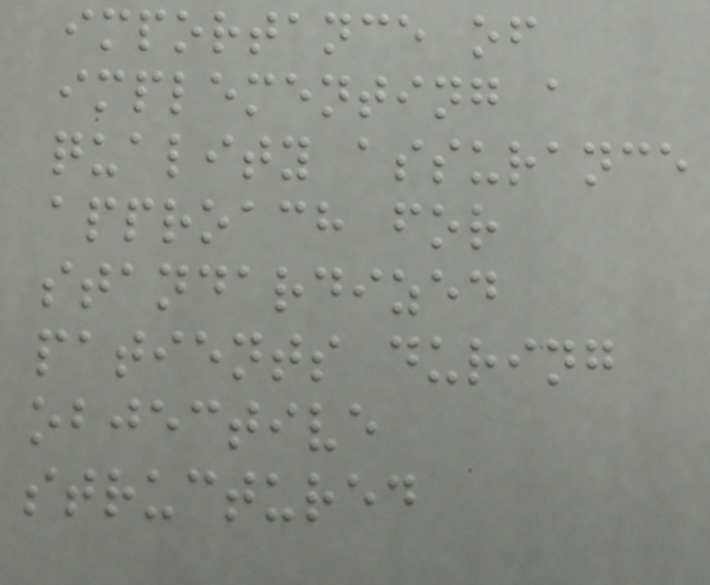importance of
implementing a
quality assurance
approach for
standardized
patients during
objective
structured
